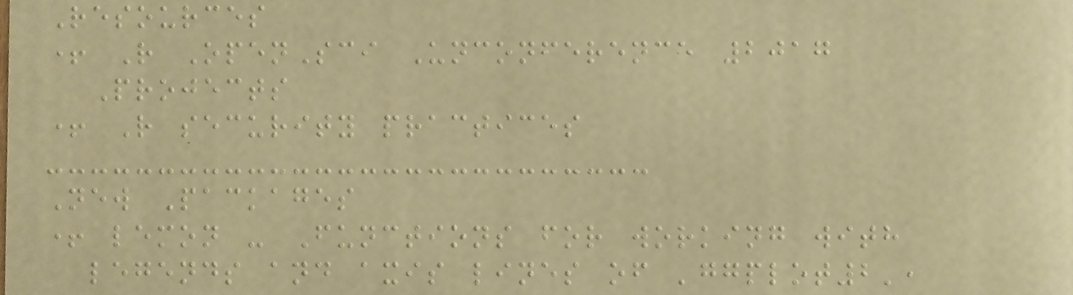Resources
+ R OpenSci Unconference 2017
Projects
+ R security practices
New Packages
+ lemon - Functions for working with
legends and axis lines of 'ggplot2',
